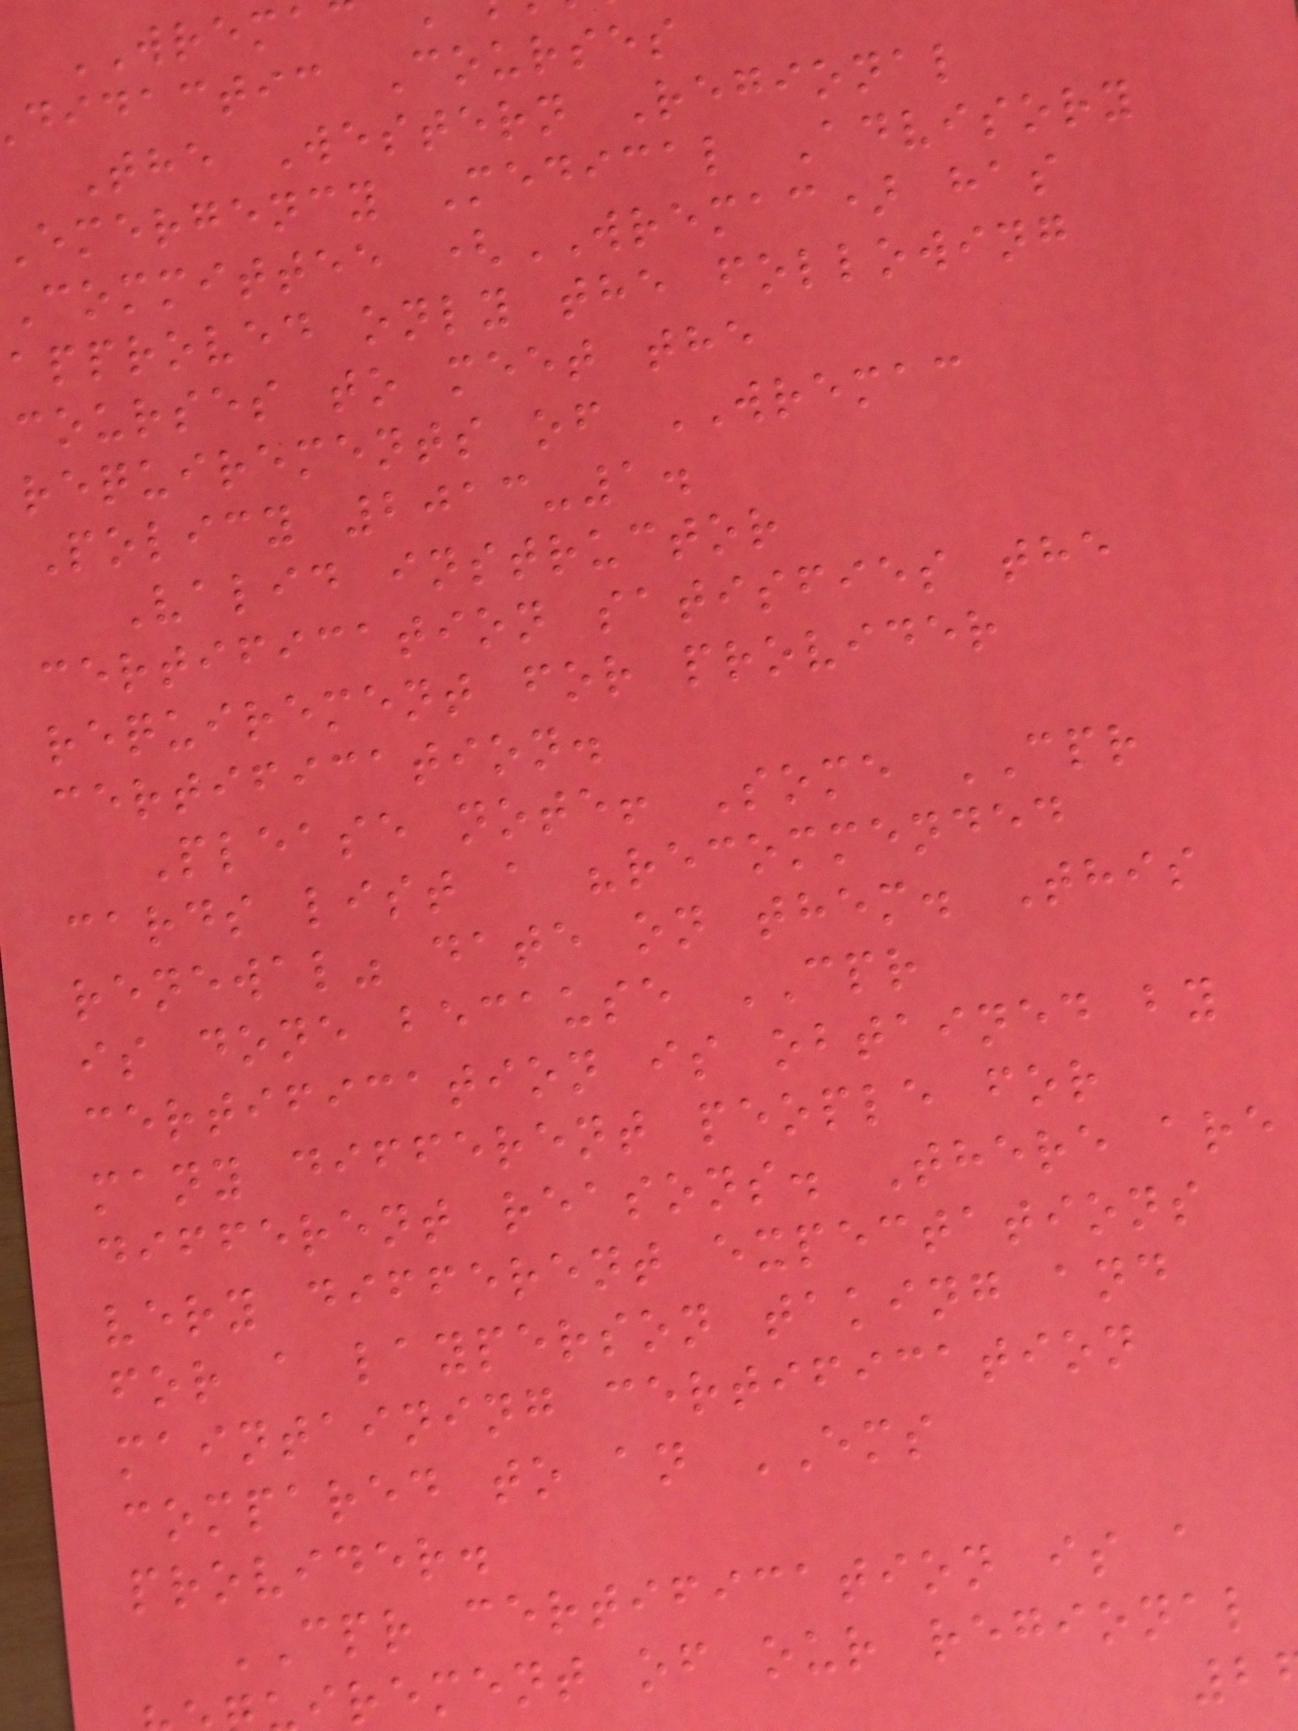WREMA
didactic Courses
The Western Regional
emergency Medical Advisory
Committee (WREMAC) has
approved only the following
courses to meet the
requirements of WREMAC
Policy 2013-1.
Valid instructor
certification satisfies the
requirement for provider
certification.
Please note! Some CPR
cards list a "recommended
renewal" date on them. This
is done because CPR
certification is obtained by
many different people for
different reasons. There are
very different expectations
for a layperson taking and
maintaining certification
compared to an EMS
provider.
CPR certification is a
irement of our regional
